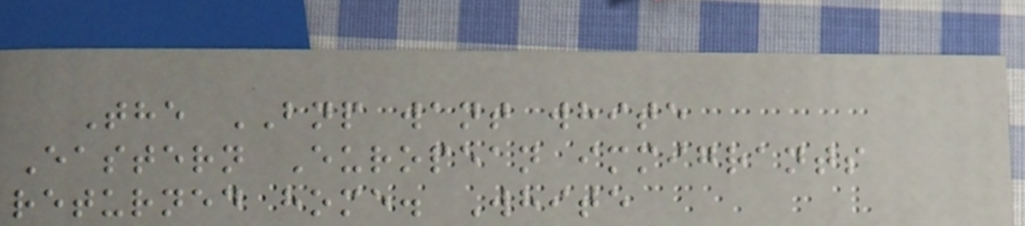The BNP want white
Eastern European immigrants
returned home. White
